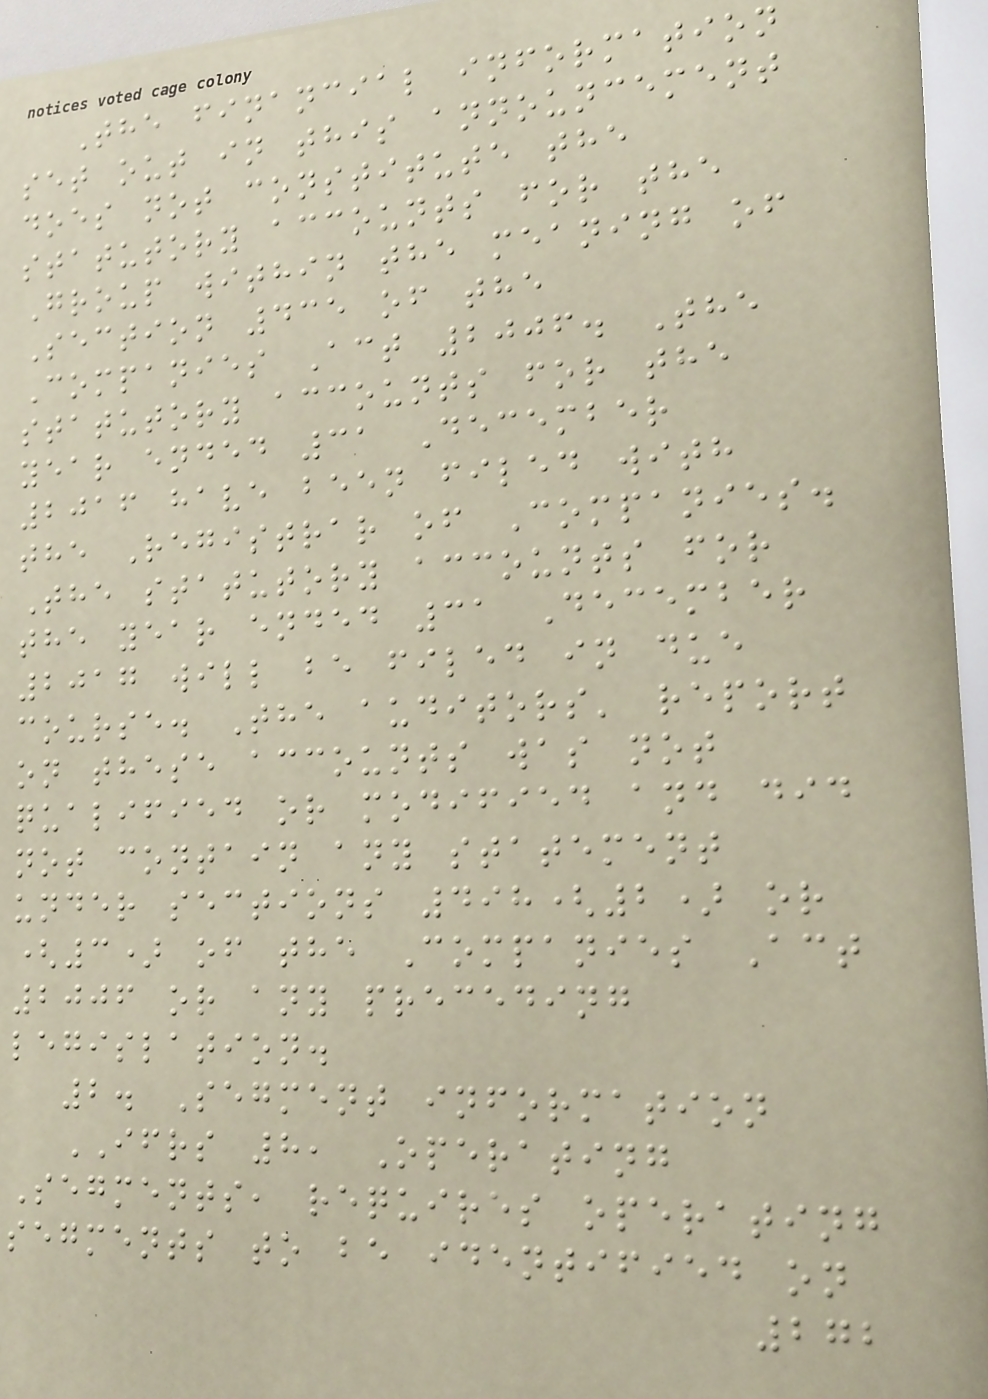The financial information
set out in this announcement
does not constitute the
statutory accounts for the
Group within the meaning of
Section 435 of the
Companies Act 2006. The
statutory accounts for the
year ended 31 December
2016 have been filed with
the Registrar of Companies.
The statutory accounts for
the year ended 31 December
2017 will be filed in due
course. The auditors' report
on these accounts was not
qualified or modified and did
not contain any statement
under sections 498(2) or
(3) of the Companies Act
2006 or any preceding
legislation.
2. Segment information
IFRS 8, Operating
Segments, requires operating
segments to be identified on
272
